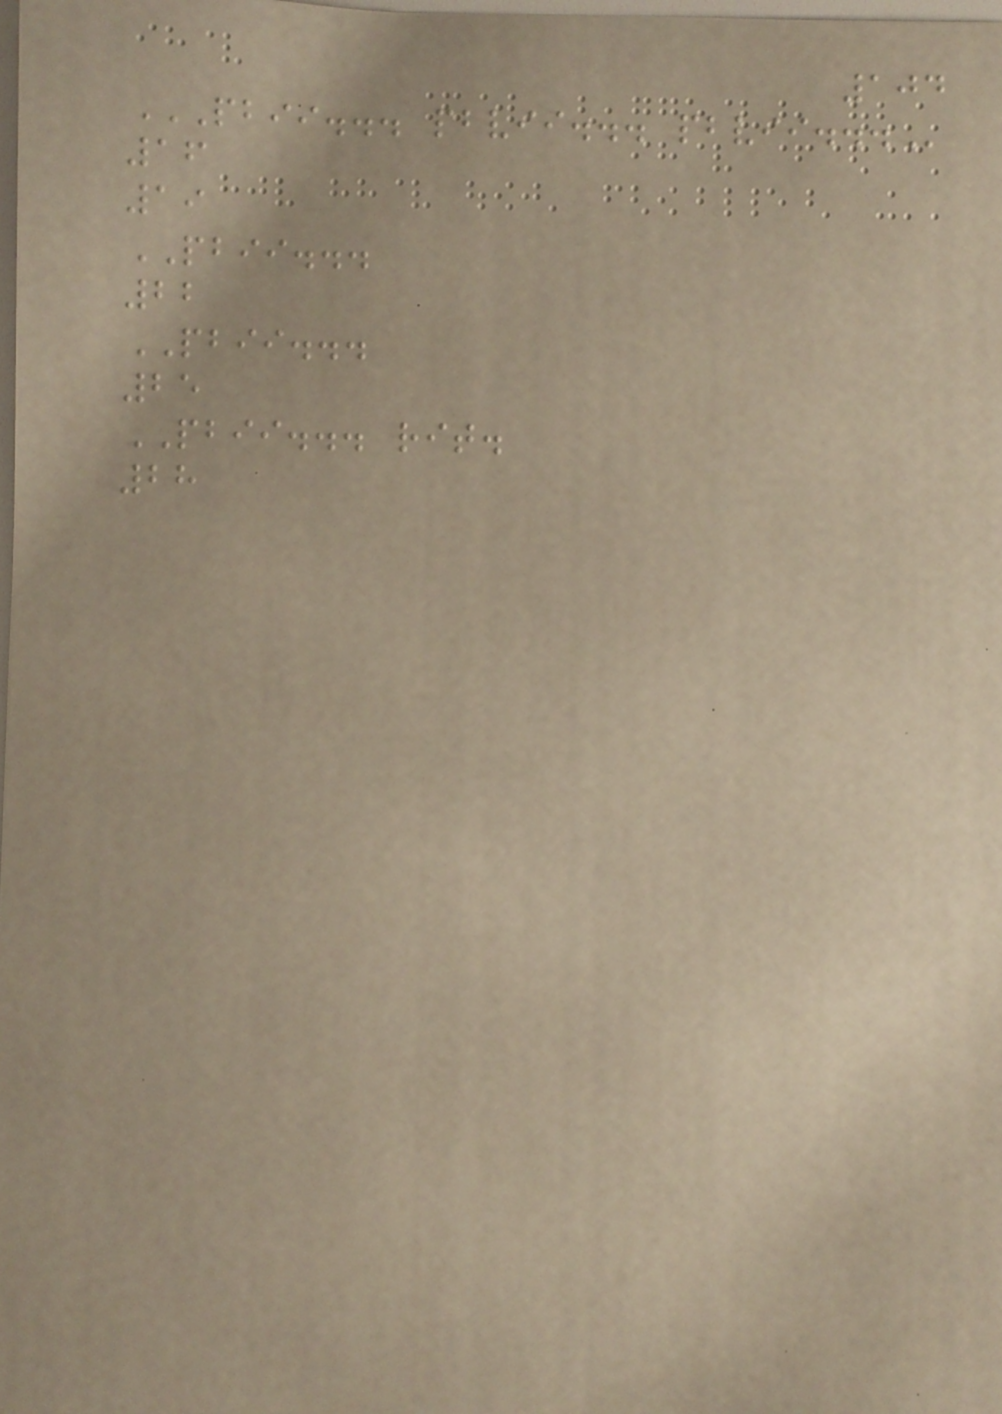104
PBII... PBVII... PBVII...
16
19
PBII...
22
PBII...
25
PBII... rit.
28
